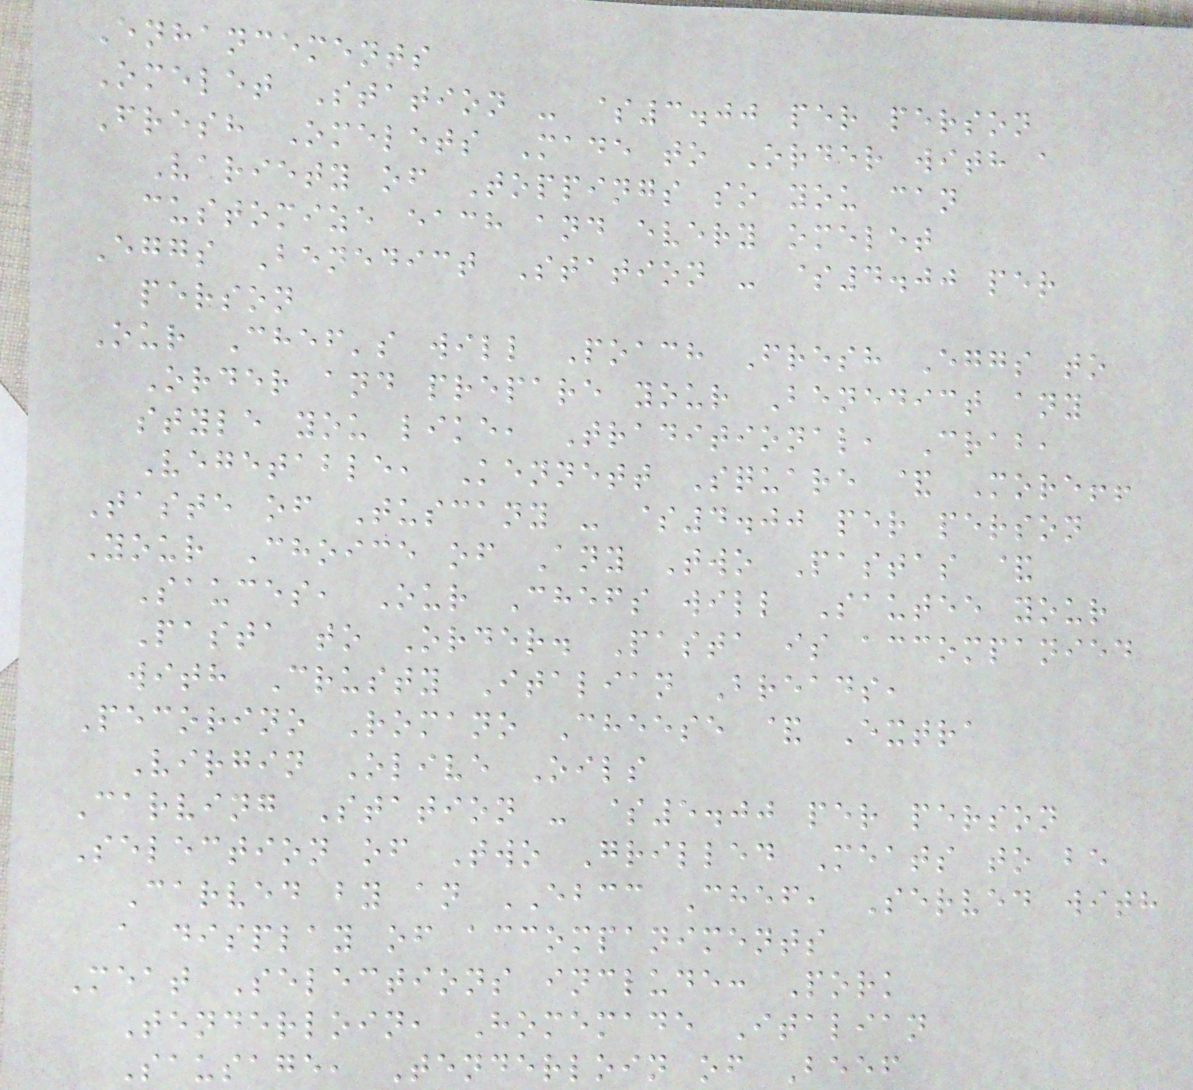Enhancements
Omelet Station - $3.00 per person
Fresh Omelets Made to Order with a
Variety of Toppings so you can
customize each and every omelet
Eggs Benedict Station - $4.00 per
person
Our Chef's will Poach Fresh Eggs to
Order and prepare your Benedict any
style you like, Traditional, Crab,
Vegetable, Kennett Square & More!!
Taste of Tuscany - $4.00 per person
Your Choice of Any Two Pastas &
Sauces, Our Chefs will Sautee your
Pasta to Order. Pasta is accompanied
with Crusty Italian Breads,
Pecorino Romano Cheese & Extra
Virgin Olive Oils
Carving Station - $5.00 per person
Selection of Two Grilled Meats to be
Carved by an EBCC Chef, Served with
a display of accompaniments
Meat Selections include: Pork
Tenderloin, Homemade Italian
Sausage, Tenderloin of Beef
